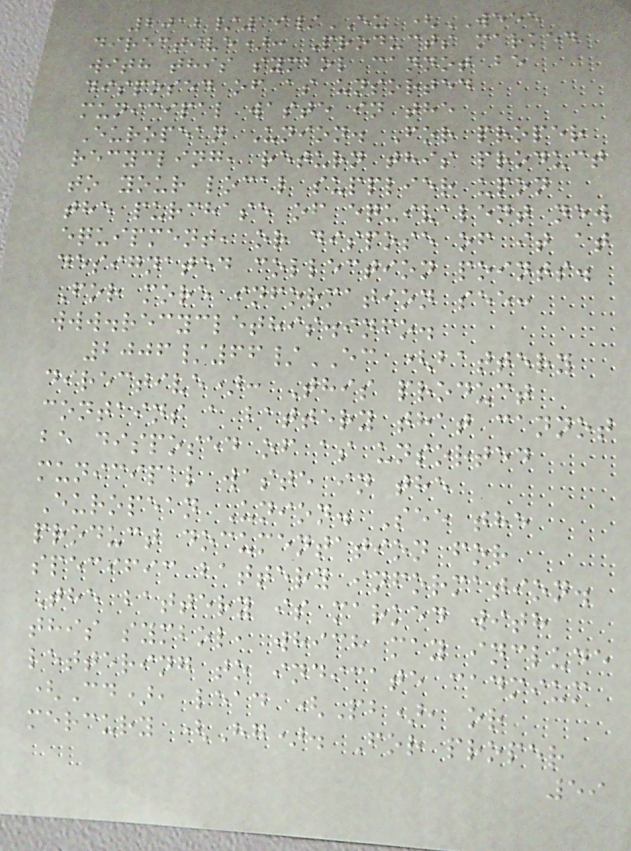2012/19/EU (WEEE
directive): Products marked
with this symbol cannot be
disposed of as unsorted
municipal waste in the
European Union. For proper
recycling, return this product
to your local supplier upon
the purchase of equivalent new
equipment, or dispose of it at
designated collection points.
For more information see:
www.recyclethis.info.
2006/66/EC (battery
directive): This product
contains a battery that cannot
be disposed of as unsorted
municipal waste in the
European Union. See the
product documentation for
specific battery information.
The battery is marked with
this symbol, which may include
lettering to indicate cadmium
(Cd), lead (Pb), or
mercury (Hg). For proper
59
